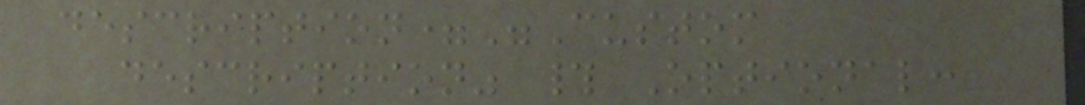description="Custom
description" # Optional:
